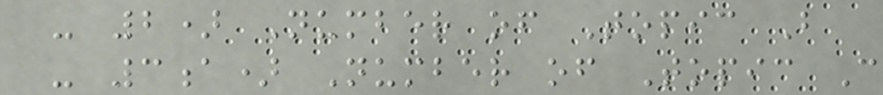- 2) Number of Topic B
- 3a) Number of Topic C
